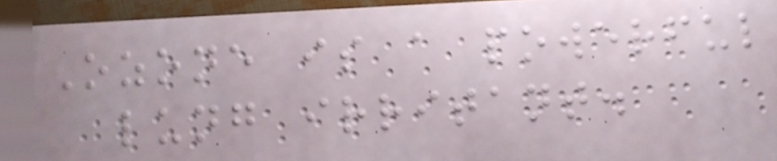Ozone is a powerful
lung irritant.
